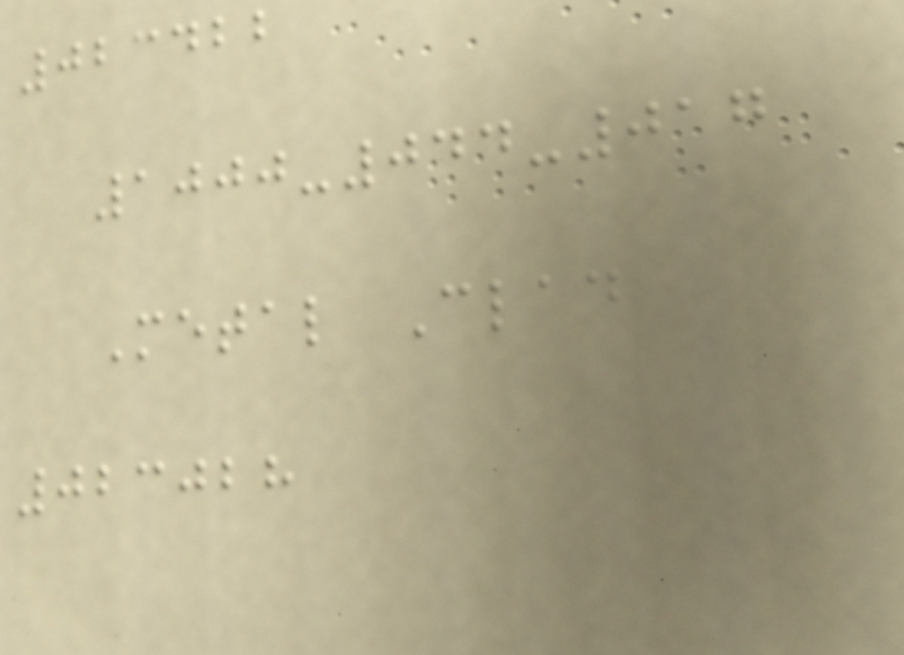023422
1000-044-017
Metal Clad
023028
